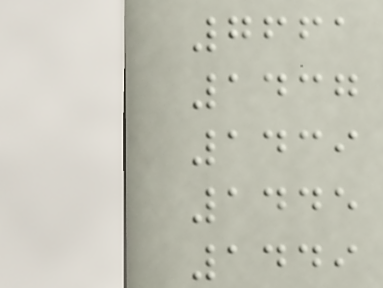7661
1437
1439
1445
1449
